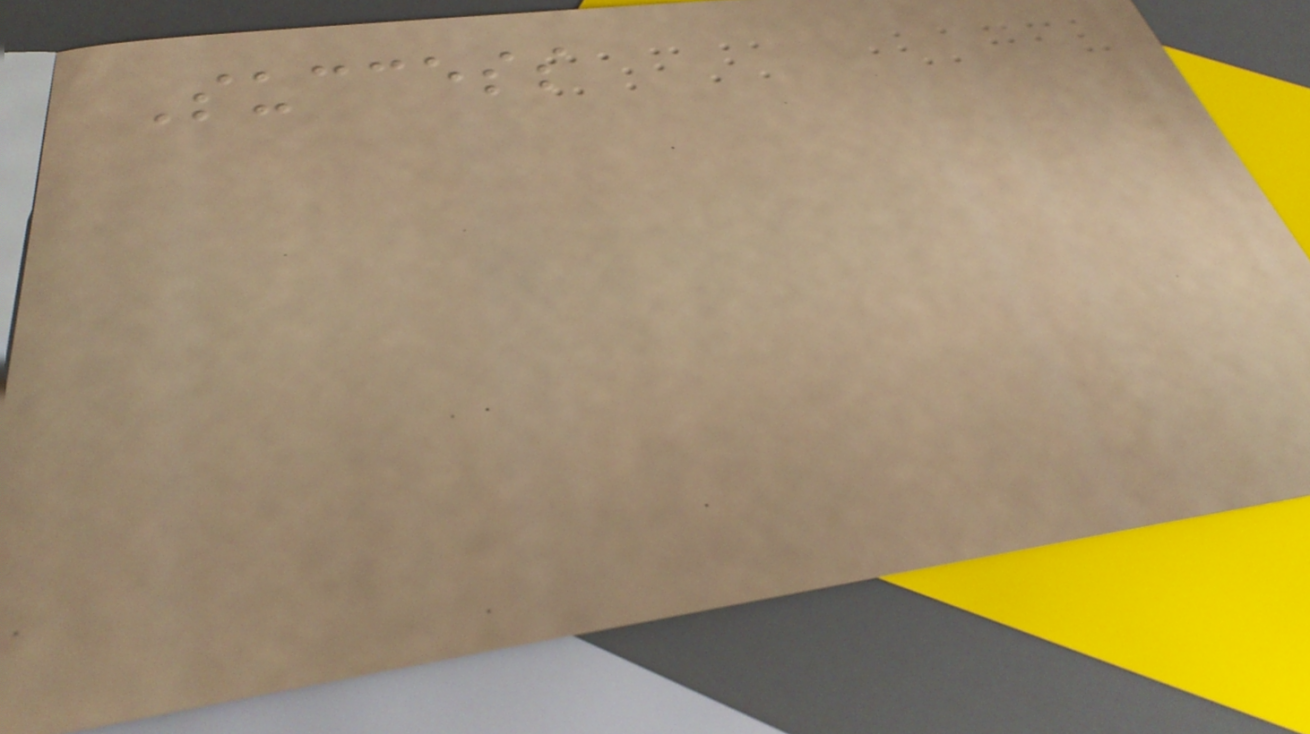Success
